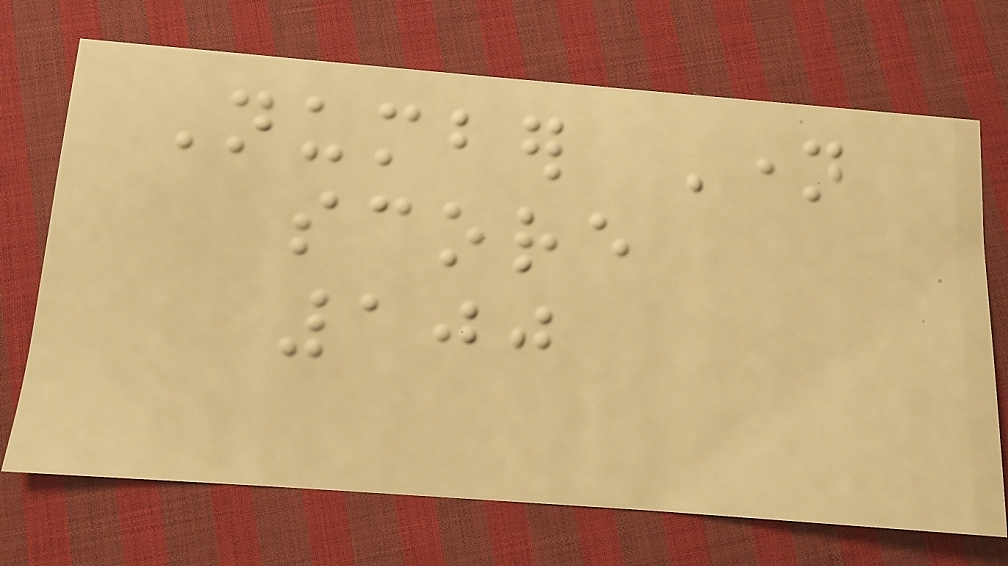Number Name
score
100
